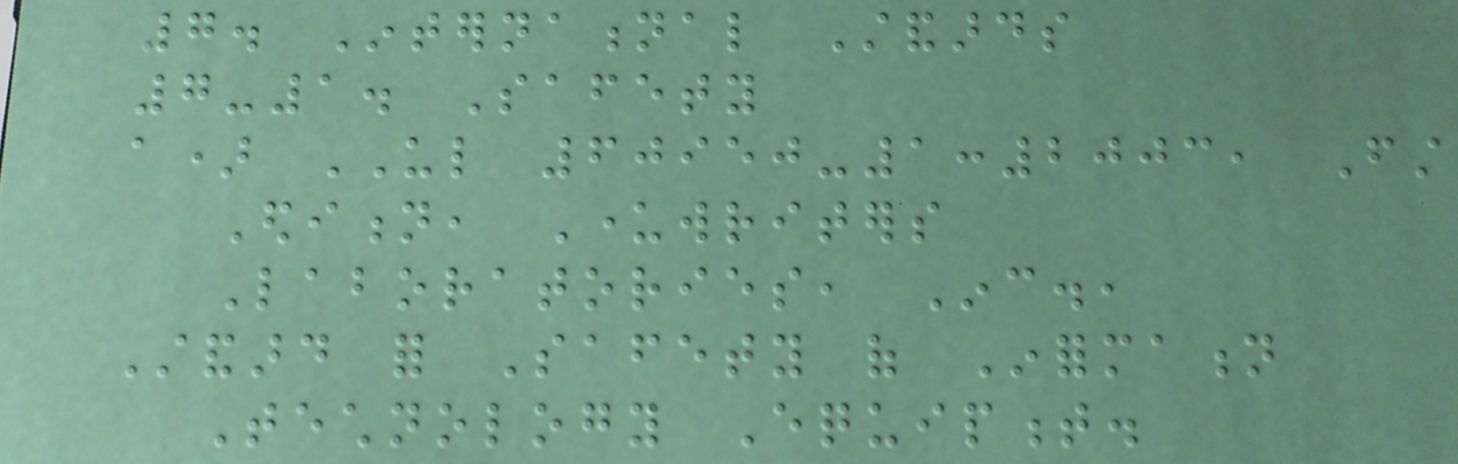7. International Standards
7-1. Safety
a) UL 60950-1:2003, First
Edition, Underwriters
Laboratories, Inc.,
Standard for Safety of Information
Technology Equipment.
